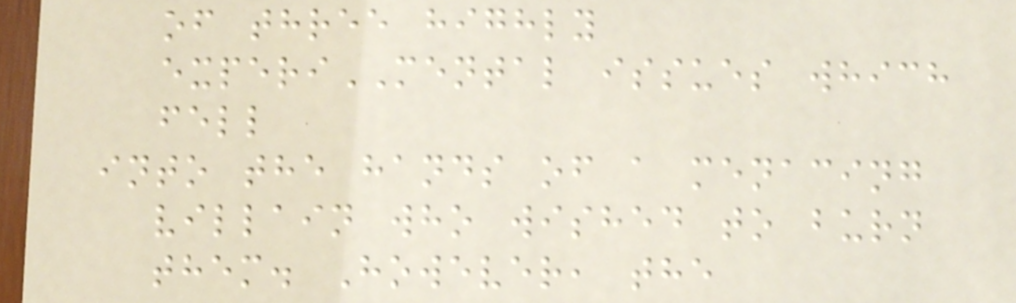of three highly
experiMENTAL issues which
fell
into the hands of a menacing
villain who wished to burn
them. However, the
